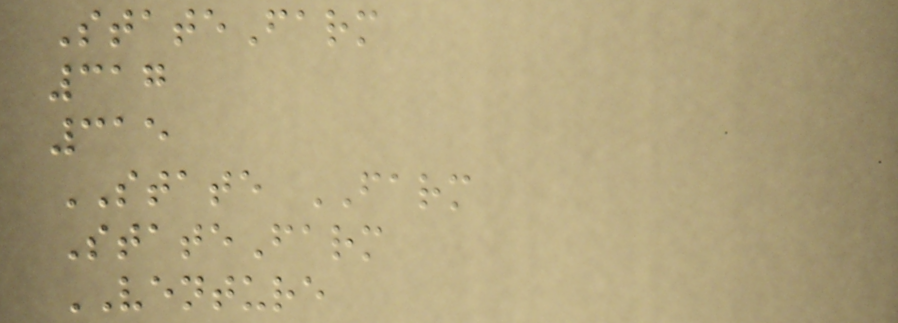StateFarm
317
315
STATE FARM
StateFarm
VENTURE
